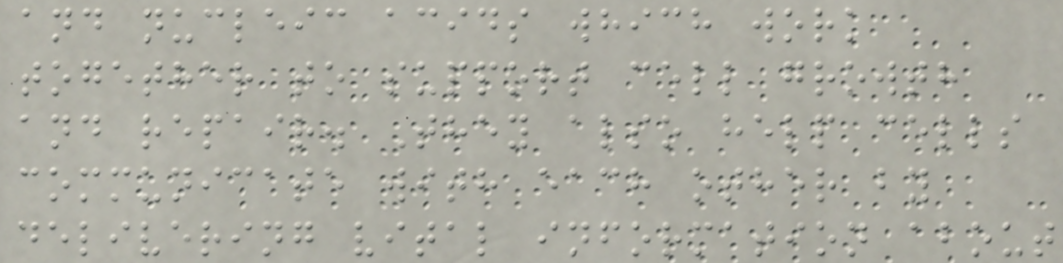and nucleic acids which work
together to support cell growth
and repair. They also help cells
communicate with each other by
delivering vital information about
